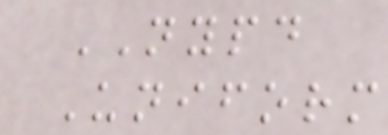NYPD
Uniform
